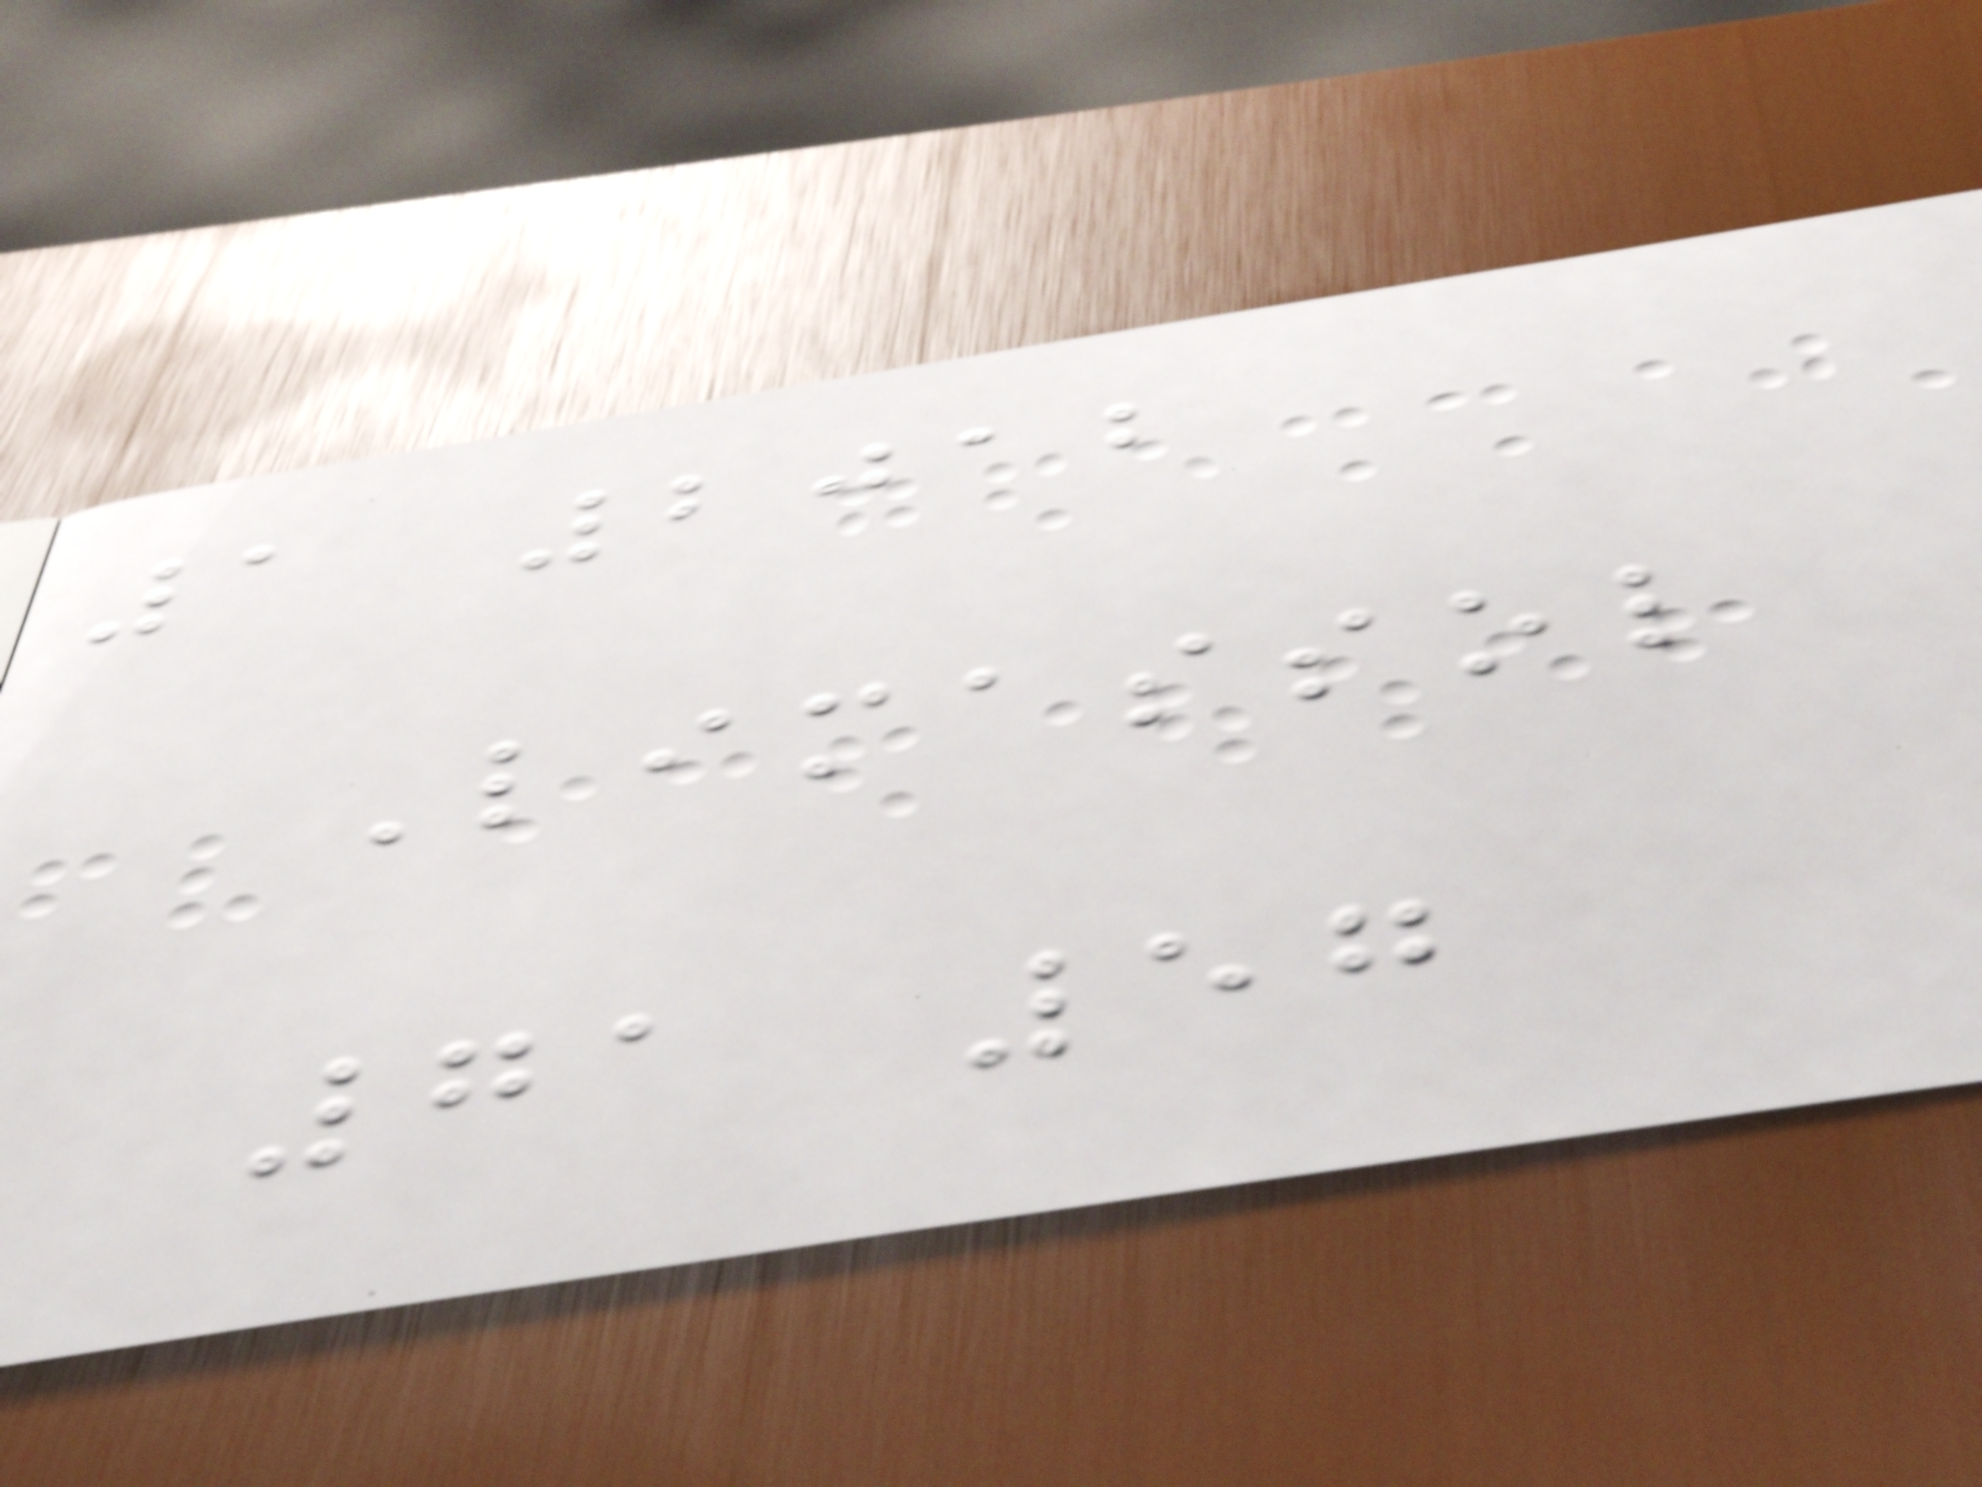1 2012
Limassol
71 57
